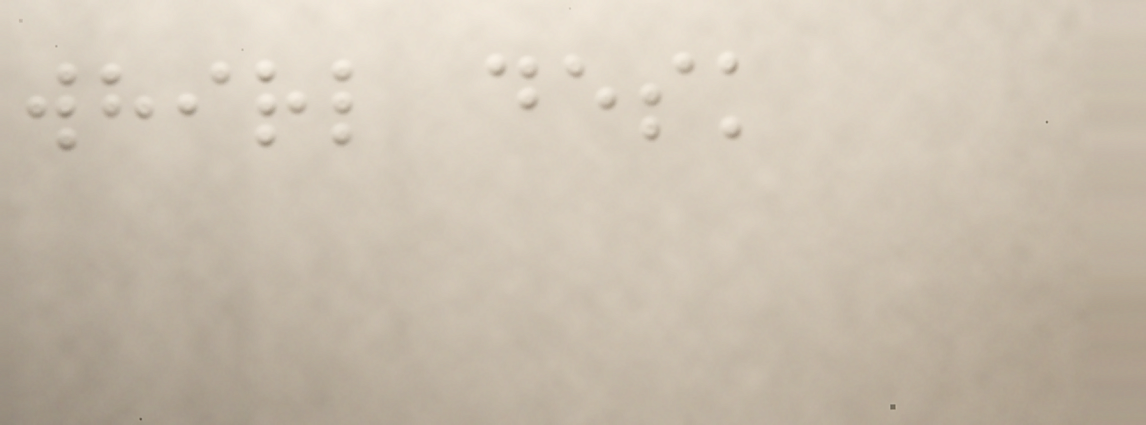whirl desk
